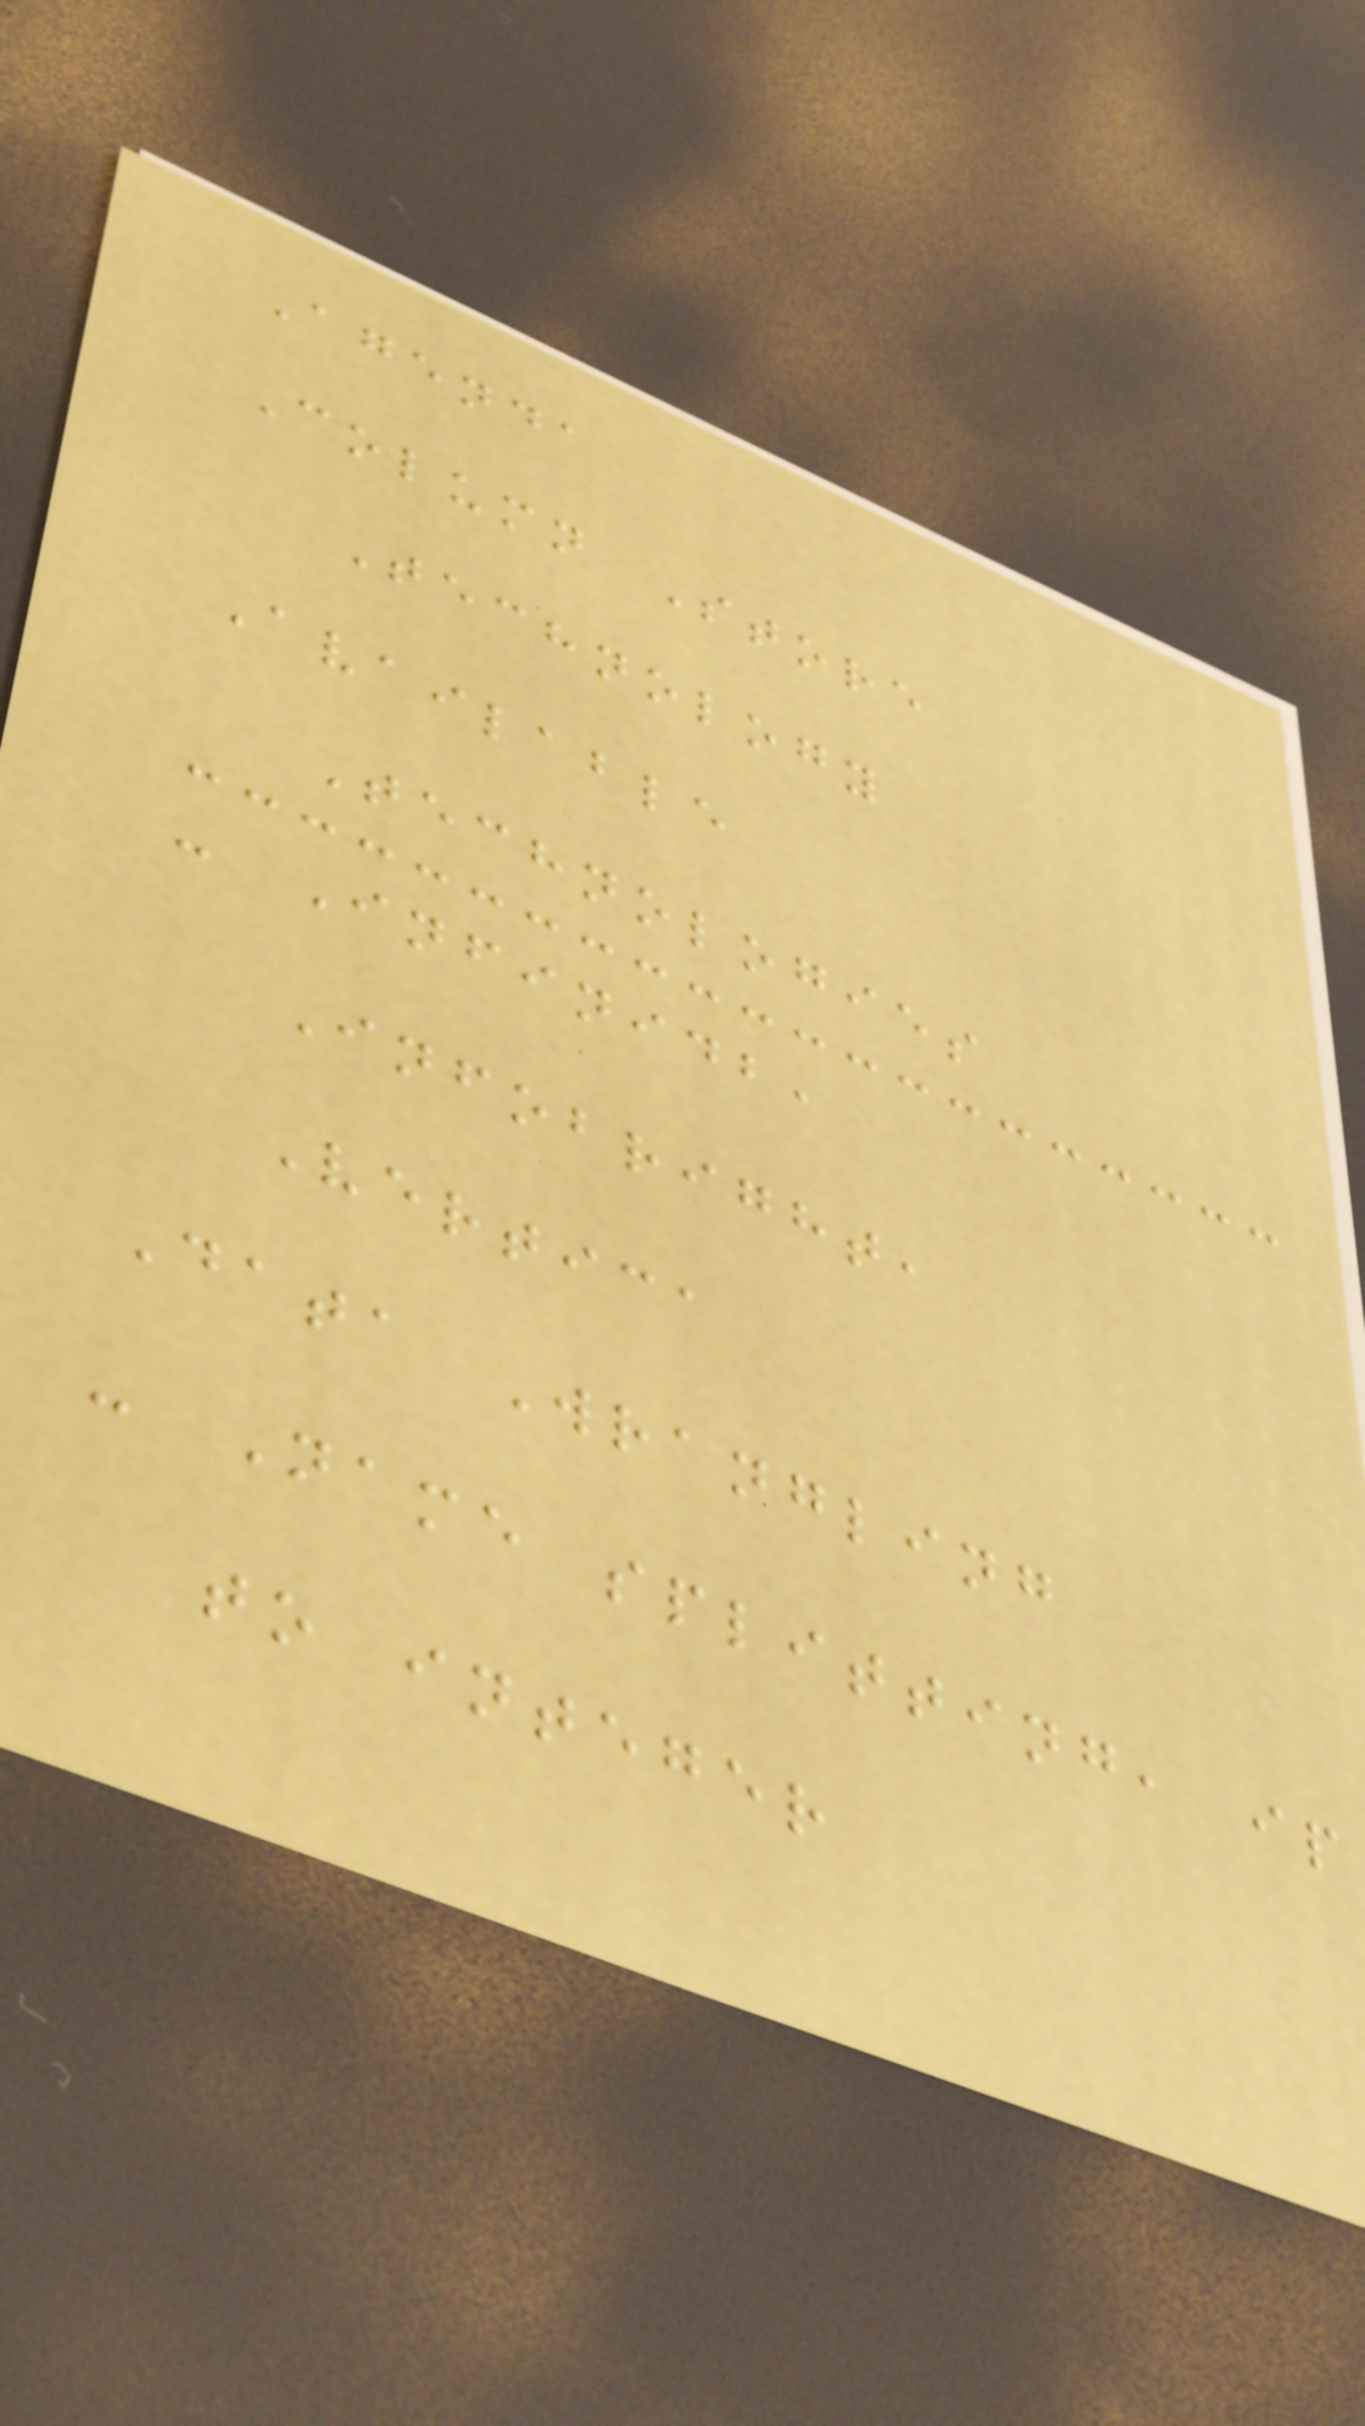Agenda
Column Store
Technology
Available
Technologies
- Infinidb,
Infobright,
Vertica
Data Wrangling
- Name splitting, ip
to integer
